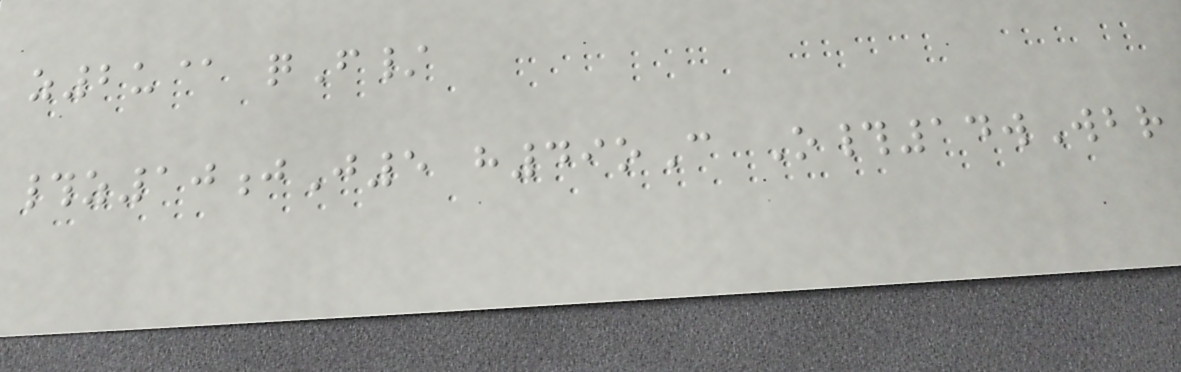z2u@ qF/
#z10jJ5 h49oC O#14wWbr
